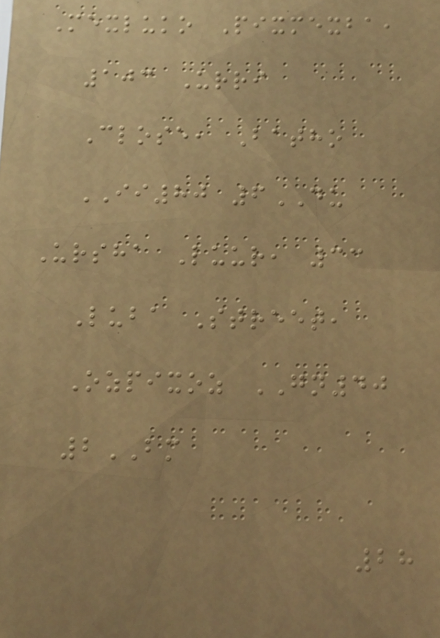Mexluko Pixmexba,
103 Urri
Close, Batho
II80 6DU
Ursha Luur, 33
Luba Street,
Ozpixoz GN40
2BM
28
